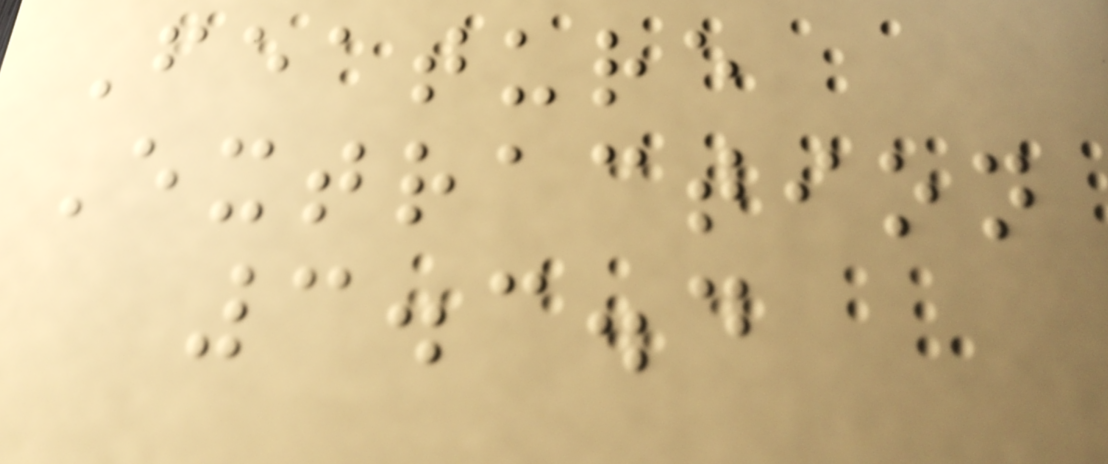Feature
Extraction
3.3.4
